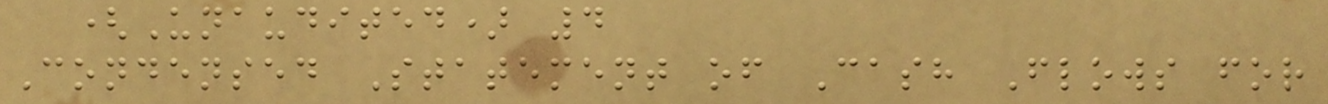(Unaudited) 4
Condensed Statement of Cash Flows for
